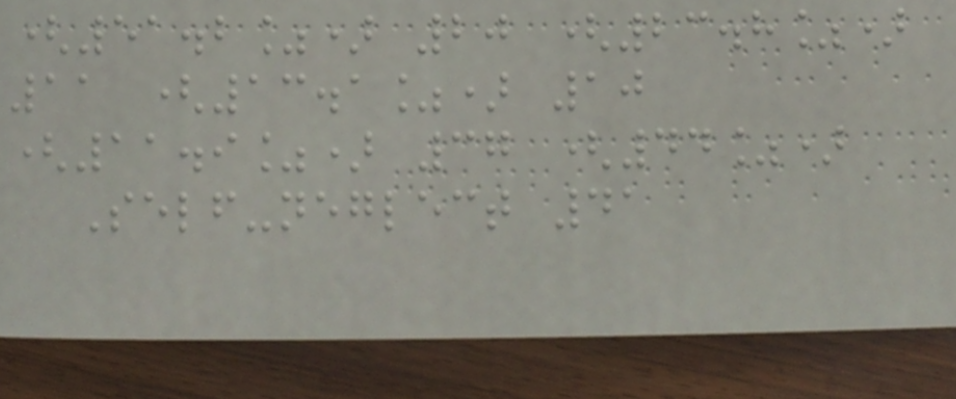(51.2%) 20 (23.8%)
11 (13.1%) 10
(11.9%) 37 (44%)
Self-neglect 41
